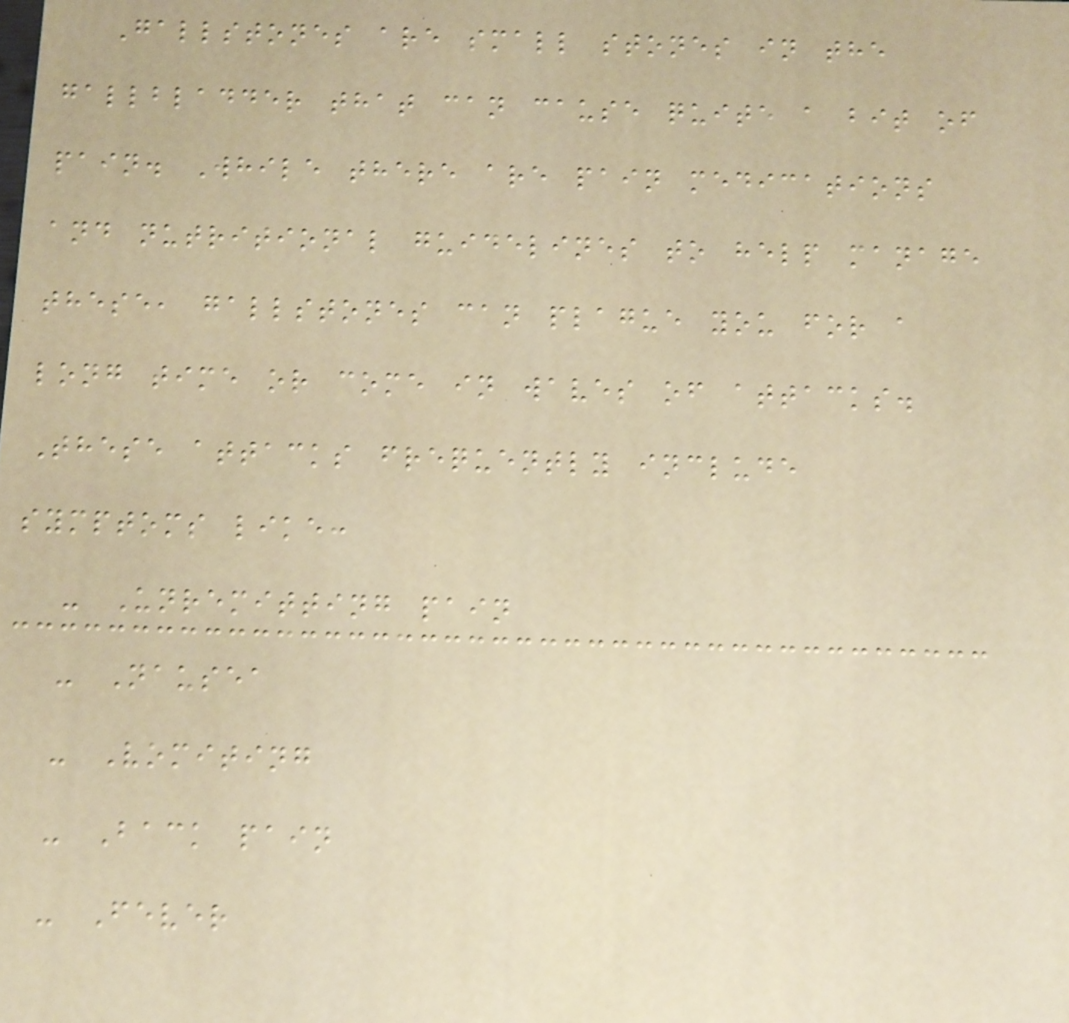Gallstones are small stones in the
gallbladder that can cause quite a bit of
pain. While there are pain medications
and nutritional guidelines to help manage
these, gallstones can plague you for a
long time or come in waves of attacks.
These attacks frequently include
symptoms like:
- Unremitting pain
- Nausea
- Vomiting
- Back pain
- Fever
